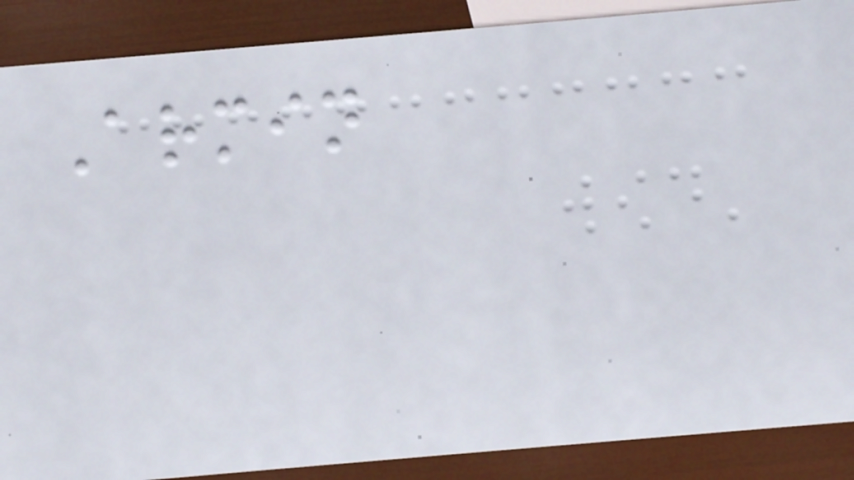Armin
